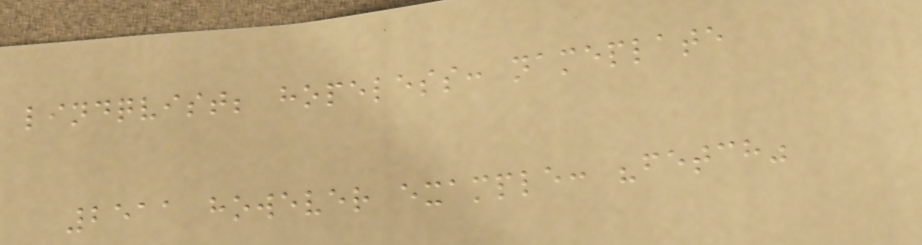lindqvist; hopeless: nameplate
2511 however example: "fetch"
